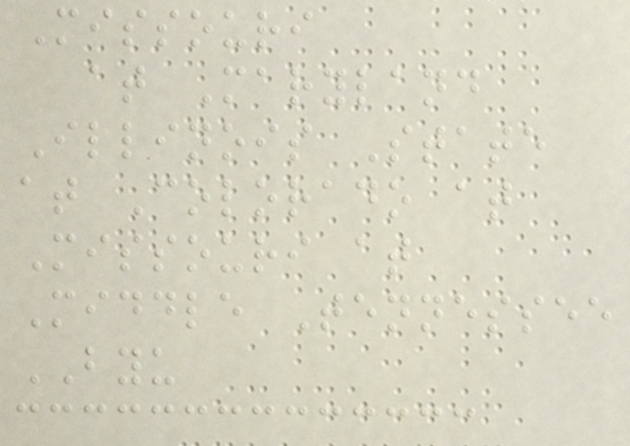Missouri
at Maryland
Illinois State
at Colorado at
Missouri at
Middle Tennessee
BYU
